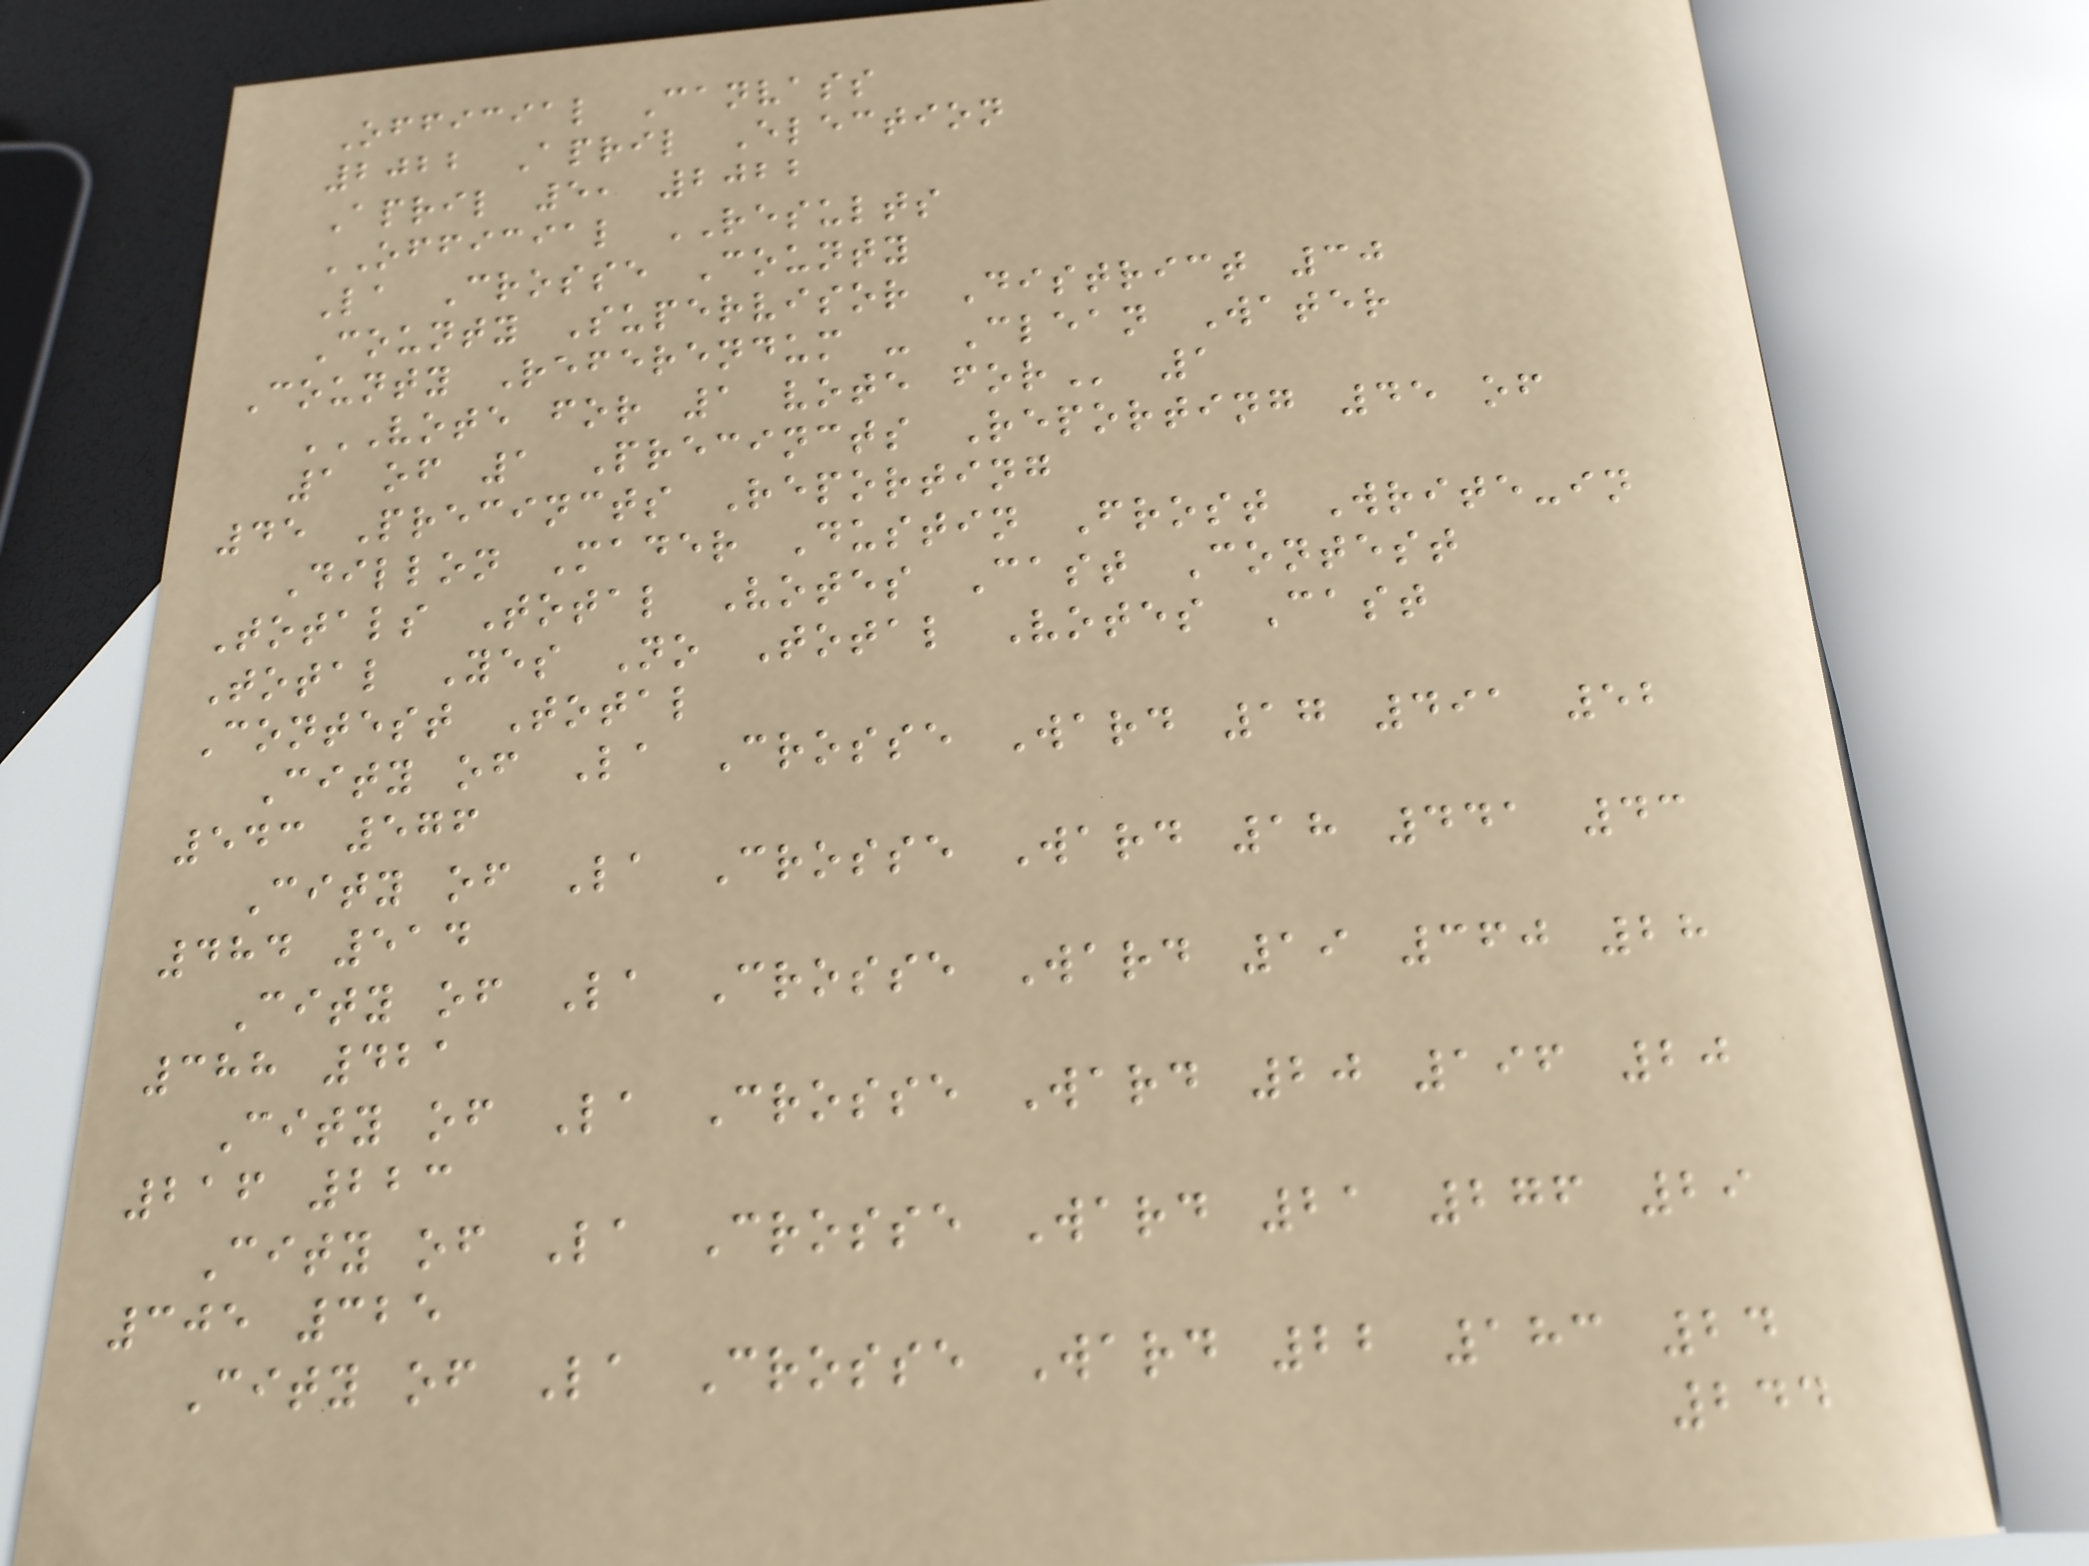Official Canvass
2022 April Election
April 5, 2022
OFFICIAL RESULTS
La Crosse County
County Supervisor District 30
County Referendum - Clean Water
VOTE FOR 1 VOTE FOR 1
1 of 1 Precincts Reporting 45 of
45 Precincts Reporting
Dillon Mader Dustin Frost Write-in
Totals Total Votes Cast Contest
Total Yes No Total Votes Cast
Contest Total
City of La Crosse Ward 17 491 52
543 576
City of La Crosse Ward 18 441 43
484 514
City of La Crosse Ward 19 360 28
388 421
City of La Crosse Ward 20 196 20
216 223
City of La Crosse Ward 21 276 29
305 325
City of La Crosse Ward 22 183 24
244
